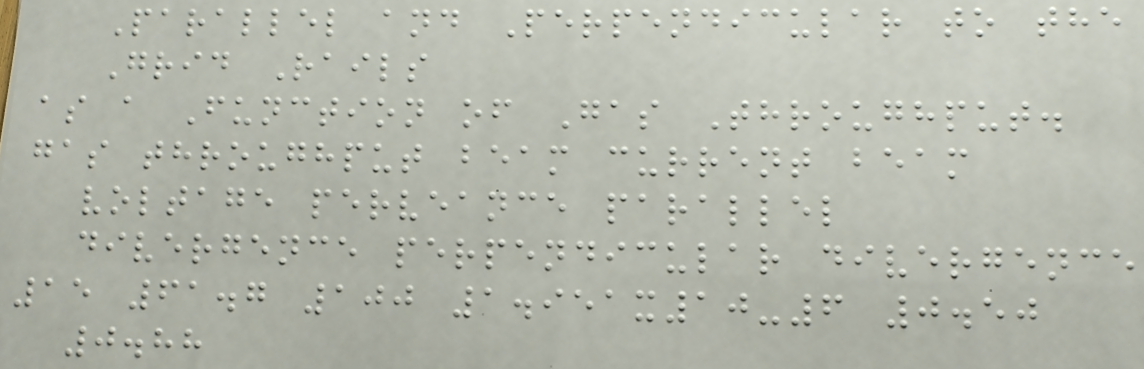Parallel and Perpendicular to the
Grid Rails
as a Function of Gas Throughput.
gas throughput beam current beam
voltage perveance parallel
divergence perpendicular divergence
15 61.7 100 1.951x10-6 0.50
0.88
